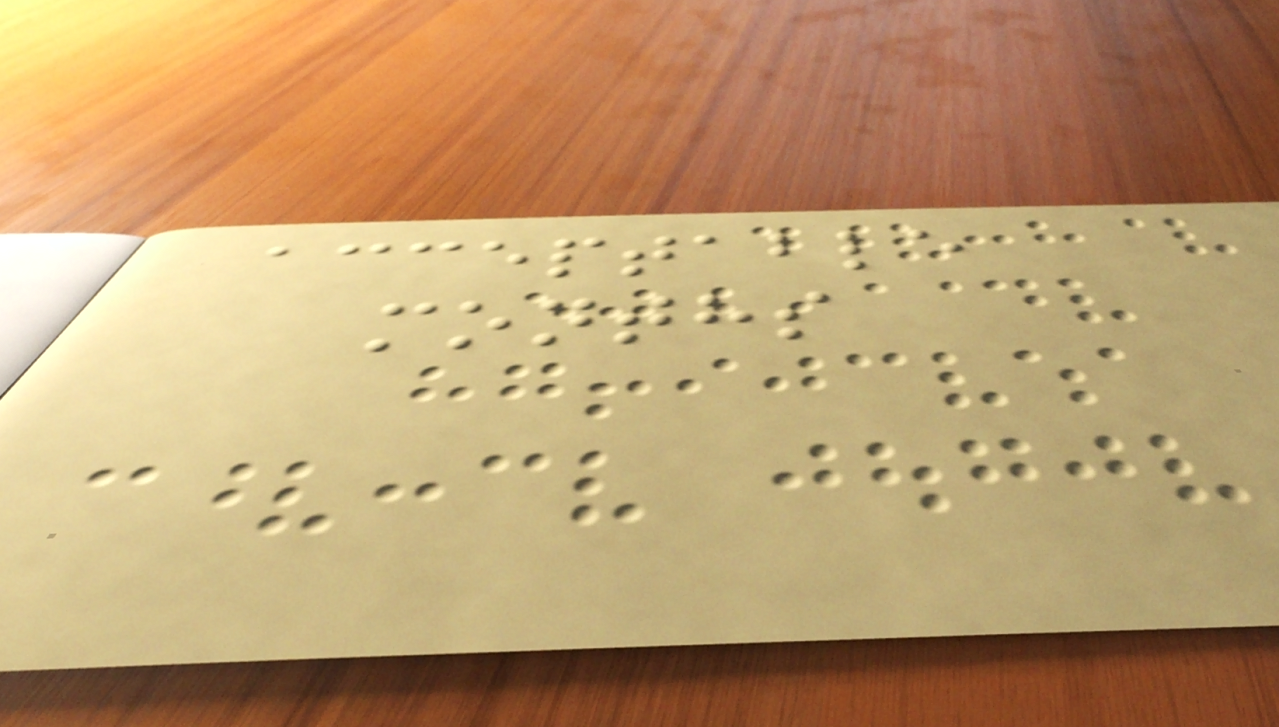acceptable
months
